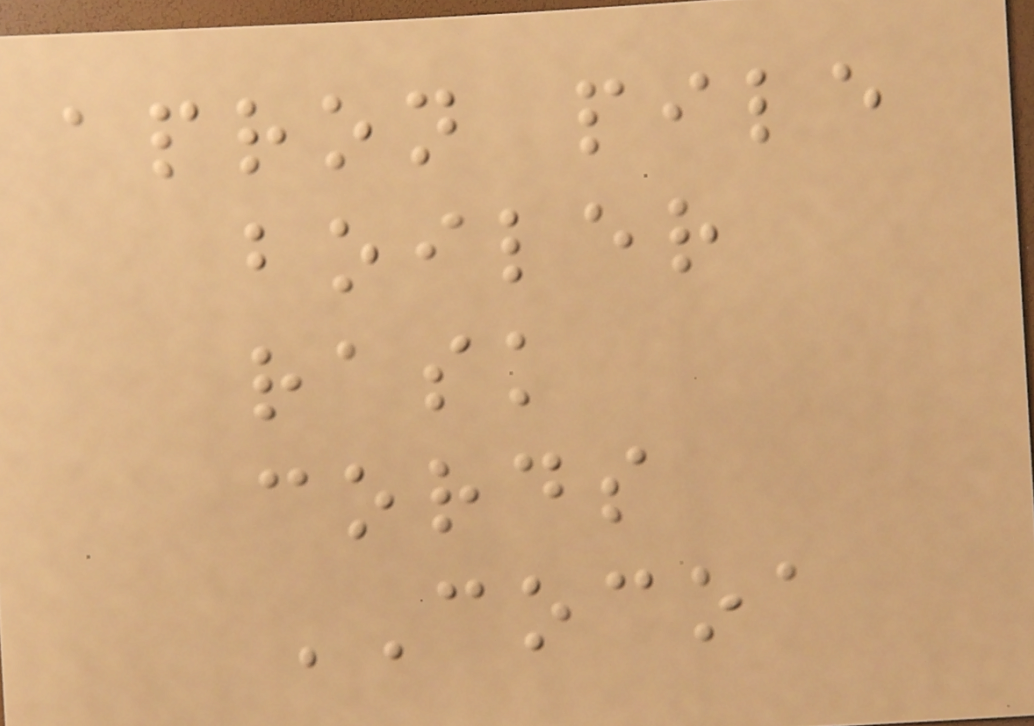apron pile
boiler
rask
cords
COCOA
